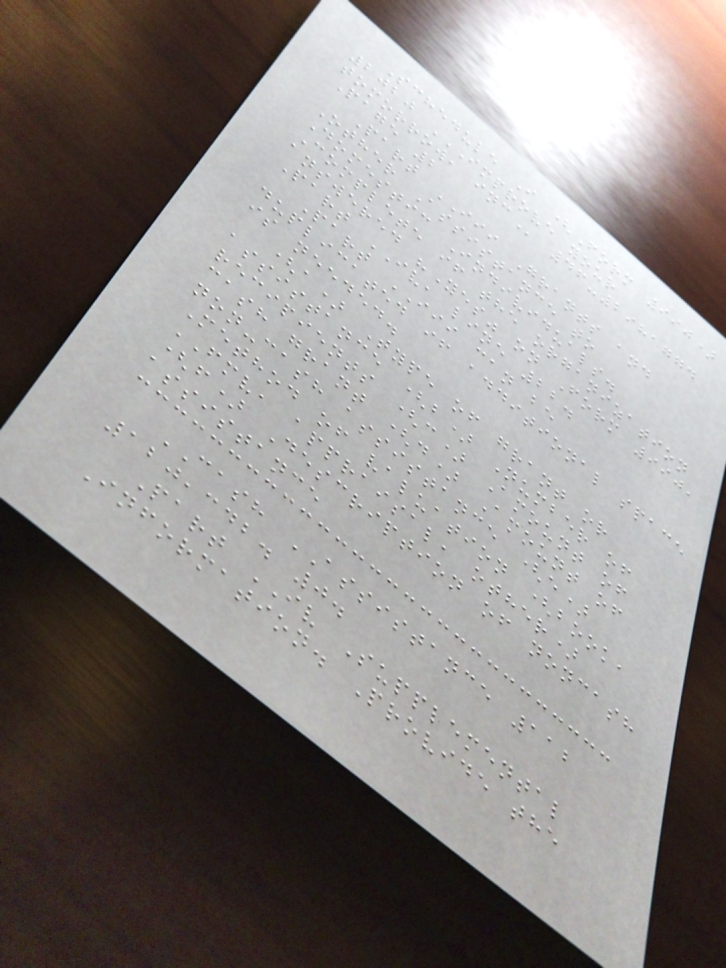Schedule I (Form 990)
2020 IMPROVE YOUR
TOMORROW, INC 46-2981774
Page 2
Part III Grants and
Other Assistance to
Domestic Individuals.
Complete if the organization
answered "Yes" on Form 990,
Part IV, line 22.
Part III can be
duplicated if additional space
is needed.
(a) Type of grant or
assistance (b) Number of
recipients (c) Amount of
cash grant (d) Amount of
non-cash assistance (e)
Method of valuation (book,
FMV, appraisal, other)
(f) Description of noncash
assistance
CASH ASSISTANCE 112
120,342. 0.
Part IV Supplemental
Information. Provide the
